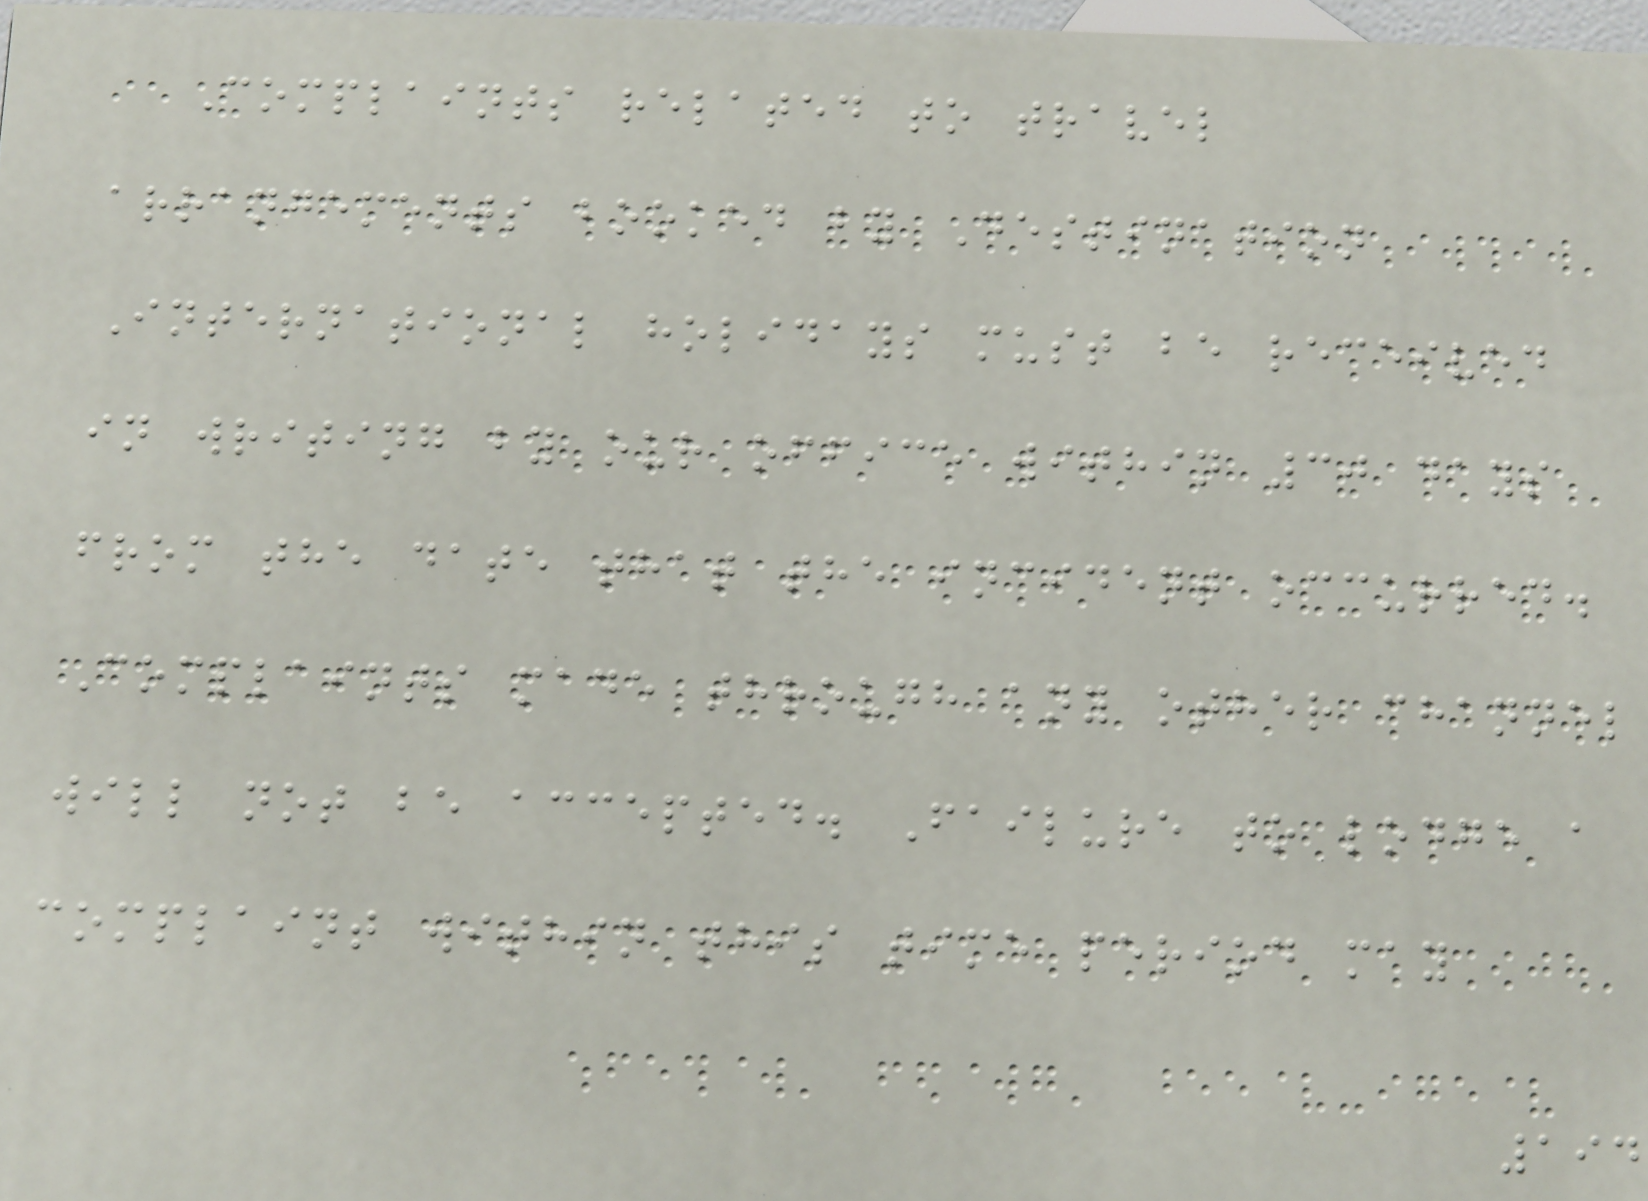Complaints related to travel
arrangements booked by Destination
International holidays must be received
in writing by our office within 30 days
from the date that the incident occurred.
Complaints made through any other channel
will not be accepted. Failure to lodge a
complaint within this time period may
194
